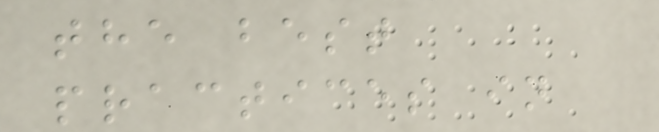the best
practices in
